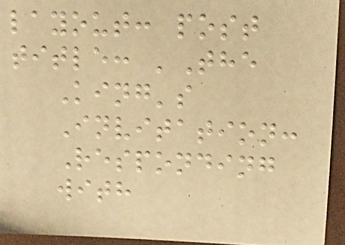layout: post
title: 'The
King's
Invitation:
Responding
with
